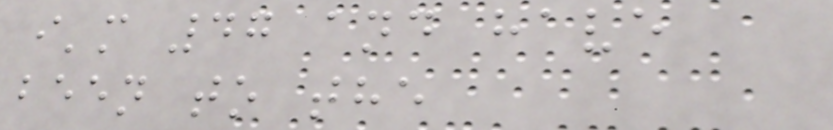i'm 47 and have
been to the
